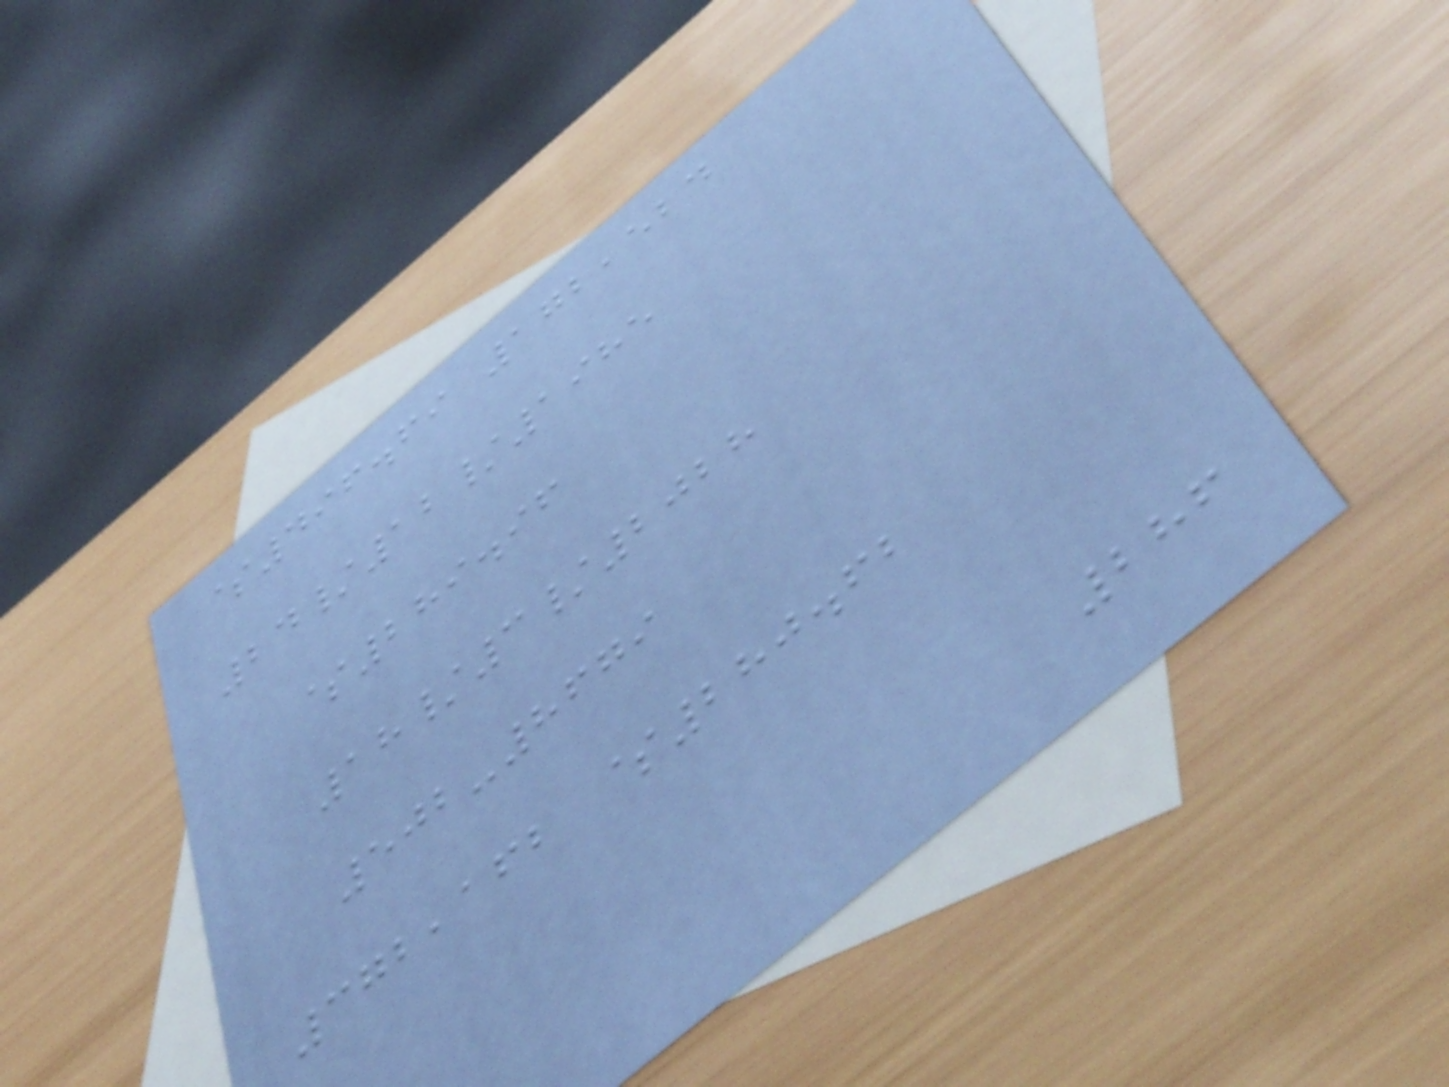$496.69 172,524
24/12/1985
$289.96
18/3/2028
502-8679
372,162 $280.62
286
